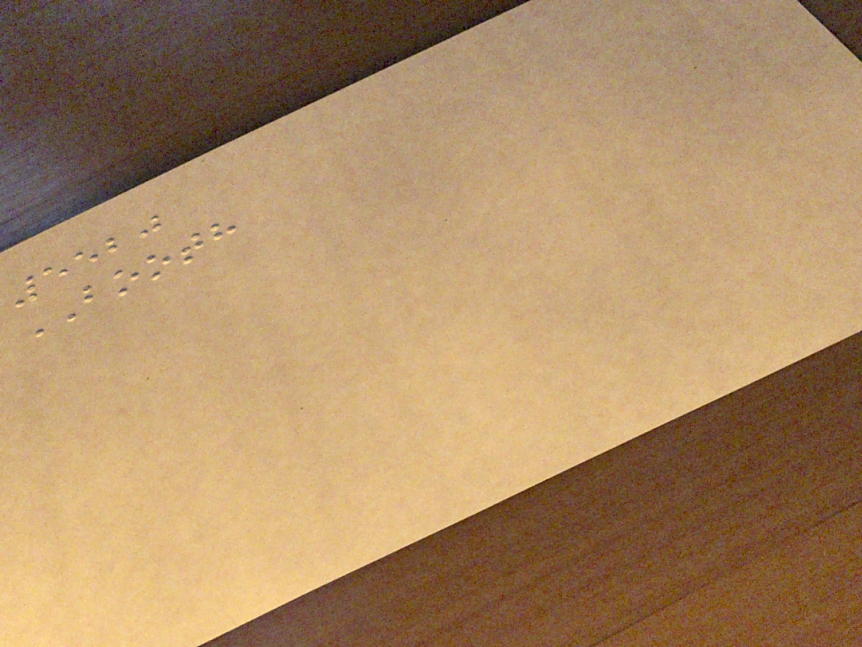5520
BOOTH
